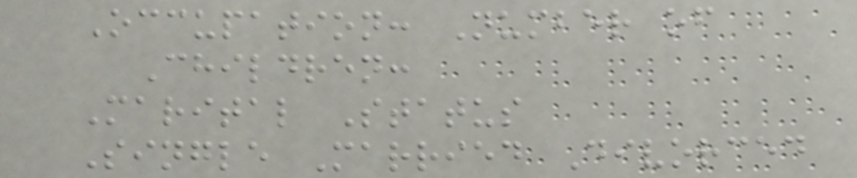Occupation: Number of
Children:
Marital Status
Single Married Divorced
